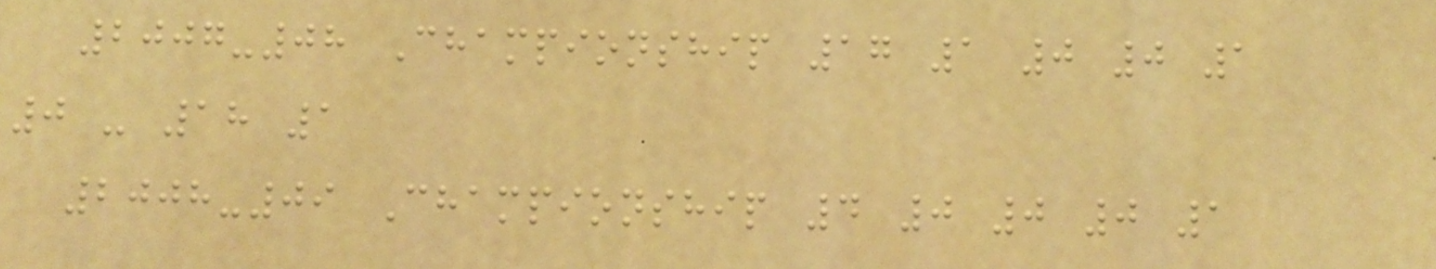2007-08 Championship 17 1 0 0 1
0 - 18 1
2008-09 Championship 4 0 0 0 1
